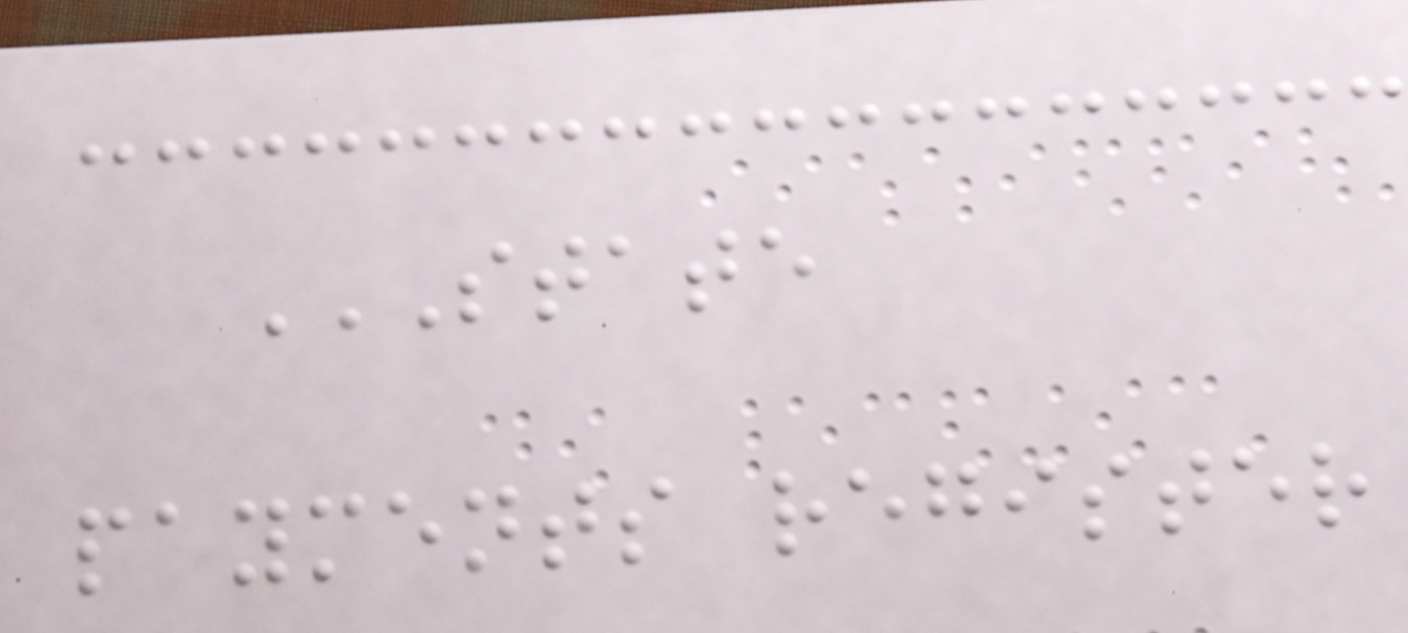STATE
PAYMENTS REGISTER
